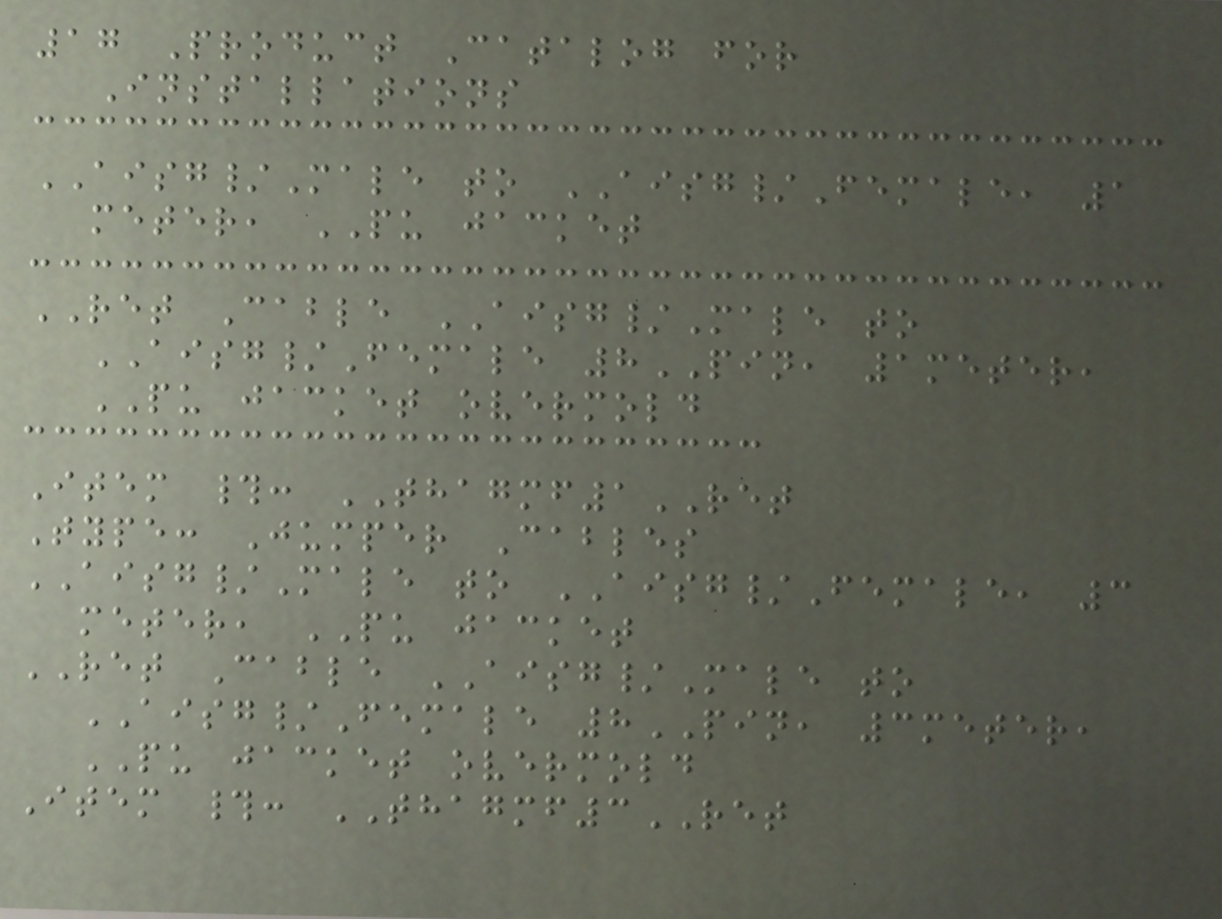17 Product Catalog for
Installations
AISG/Male to AISG/Female, 1
meter, PU jacket
RET Cable AISG/Male to
AISG/Female 8PIN, 1meter,
PU jacket overmold
Item #: THAGMF1RET
Type: Jumper Cables
AISG/Male to AISG/Female, 3
meter, PU jacket
RET Cable AISG/Male to
AISG/Female 8PIN, 3meter,
PU jacket overmold
Item #: THAGMF3RET
